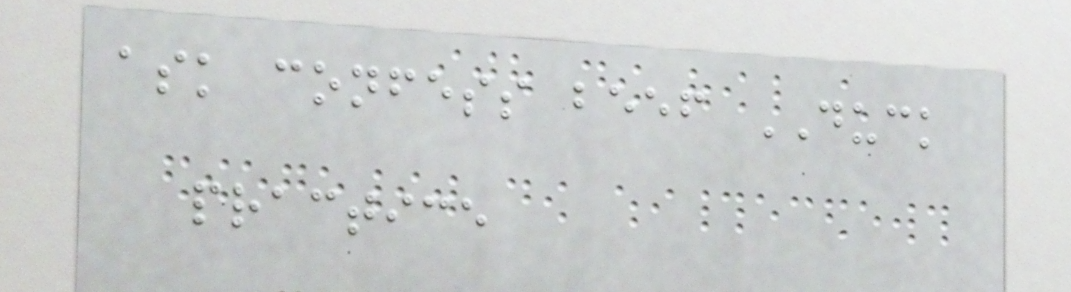ask confess beef DUCK
practice
